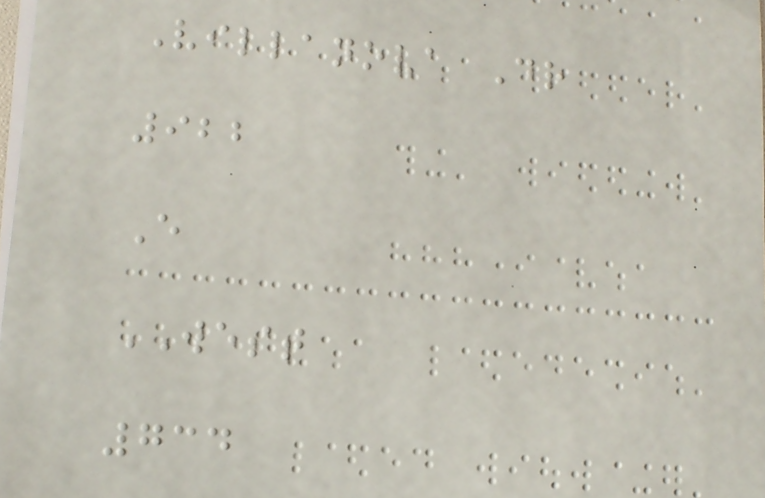Villanova Dr
922
E
WEST
734
